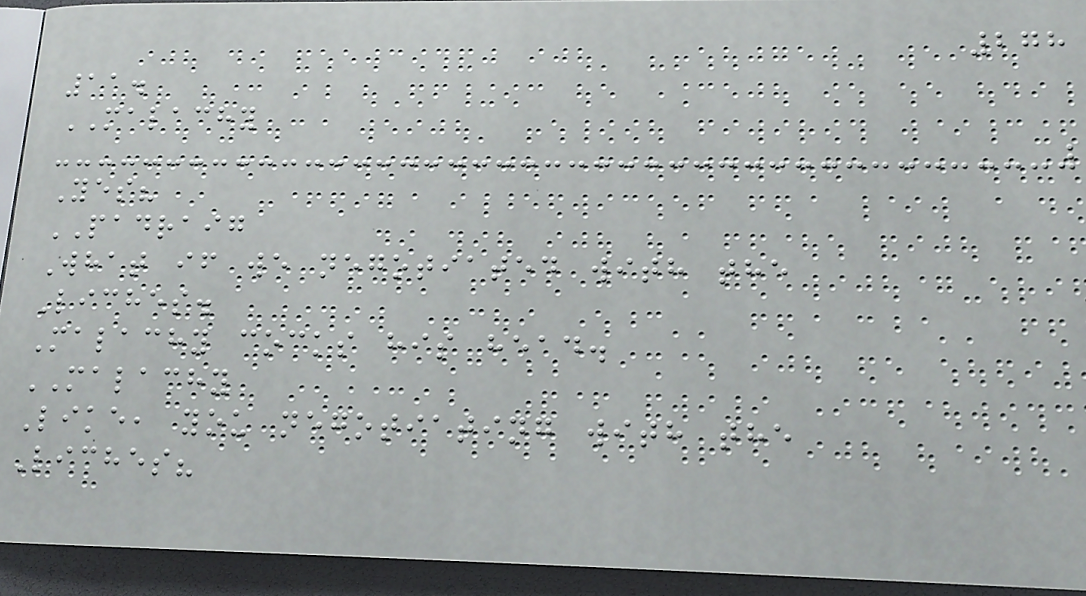278
11.
MALACHY
Yes?
PADRAIG
What if we negotiated with the
Liches.
Malachy cocks his head.
MALACHY
Like, you negotiating with the
Liches?
